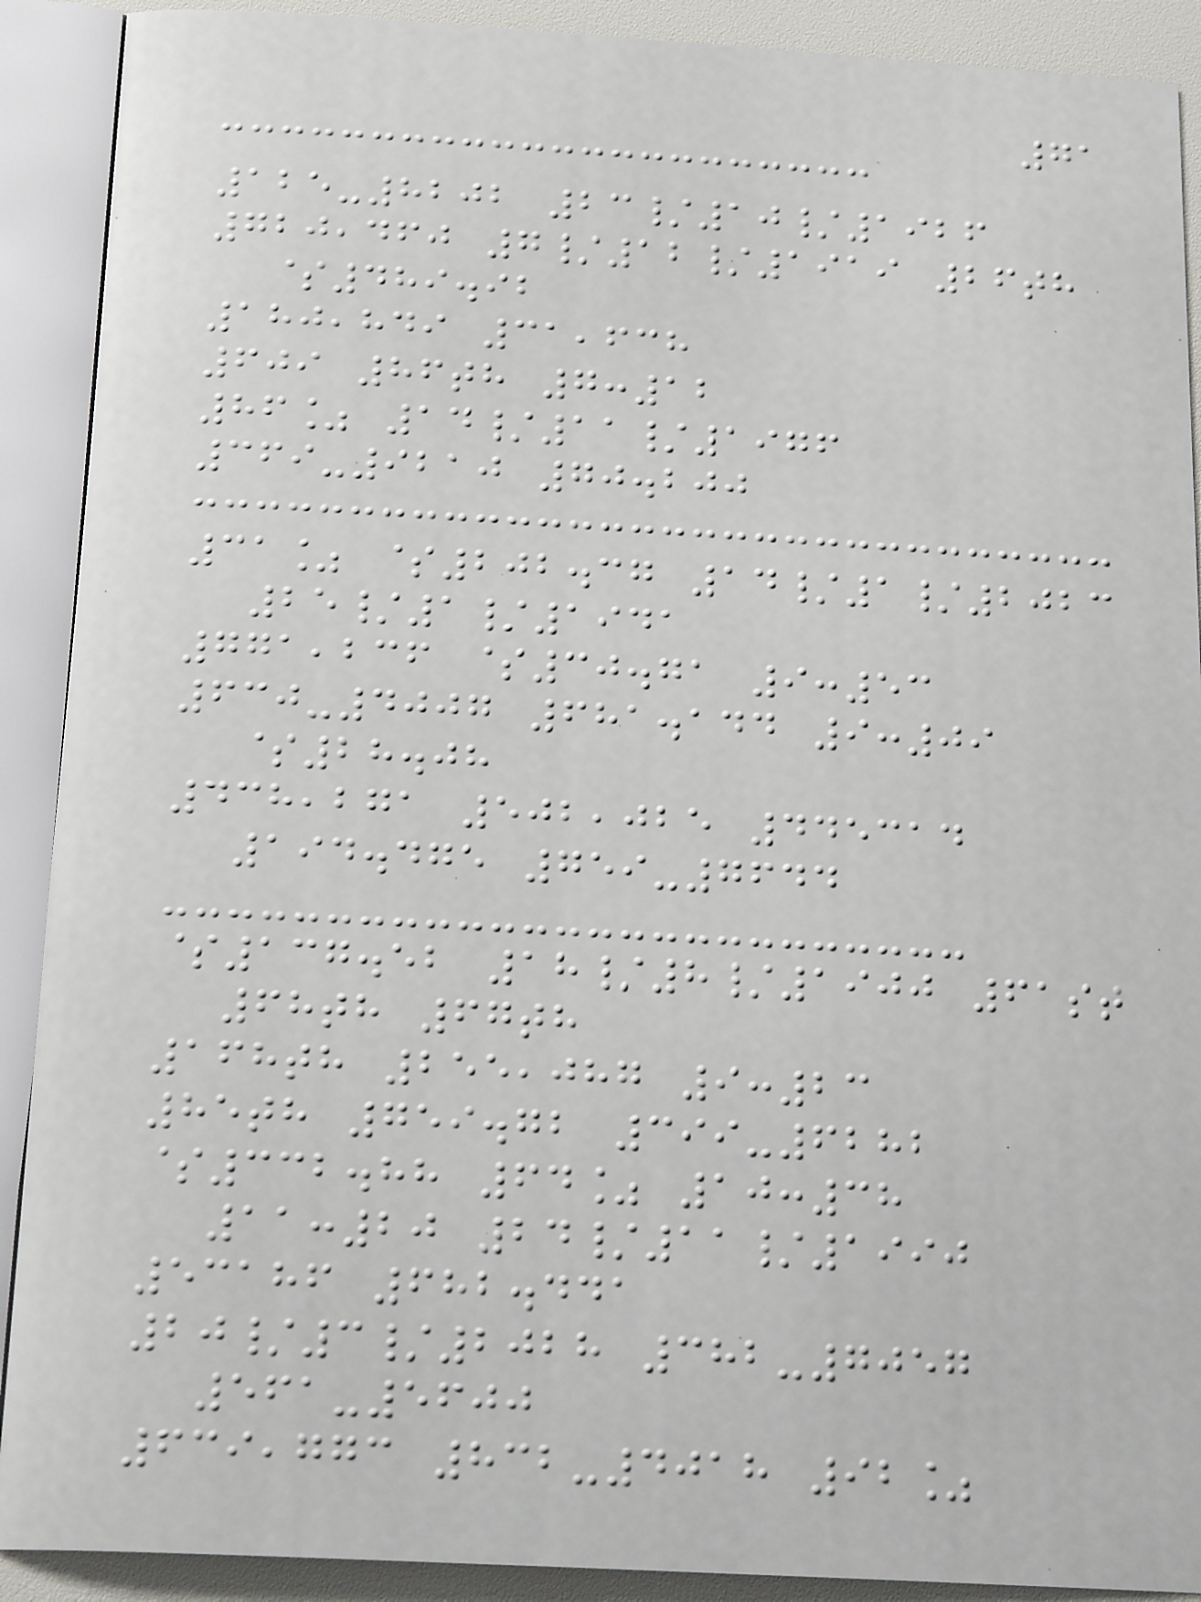71
125-8202 23/10/1926
720,460 7/12/1919 26th
$489.92
180,849 31,638
609 86th 7:12
86% 14/11/1976
369-9210 70.200
31% $202.37 14/1/2023
25/1/1941
771,236 $30.71 9:53
630-4007 681.144 9:09
$28.08
438,271 502,025 445314
194.475 759-7644
$137.52 18/8/1900 61st
68th 67th
168th 255,087 9:23
85th 759.72 399-6282
$332.88 64% 10:38
11:20 24/11/1990
53186 682.441
20/3/2028 382-7057
561-5600
639,773 832-4018 92%
